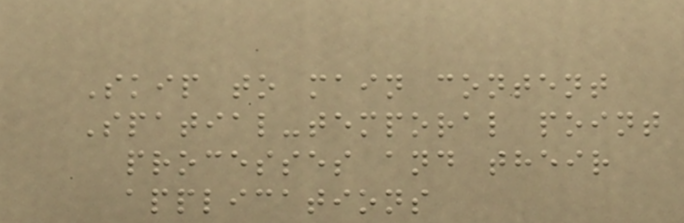Skip to main content
Spatial-temporal point
processes and their
applications
